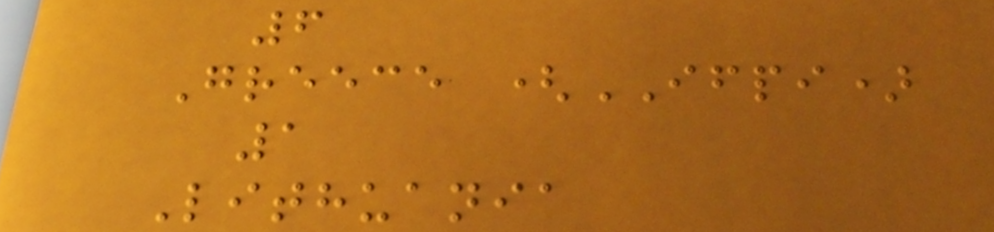6
Greece (IFPI)
1
Lithuania
